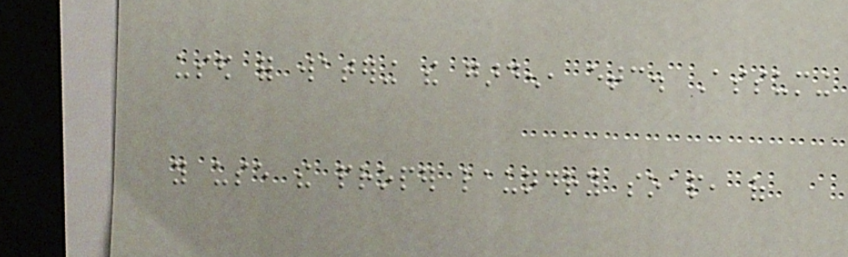used for watering the garden, etc. Assuming
you use the proper laundry soap, of
